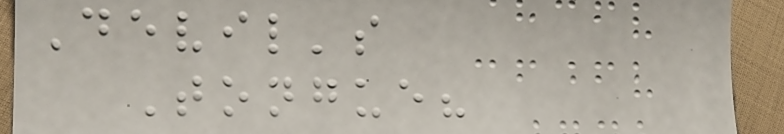Devil's
Tongue?
